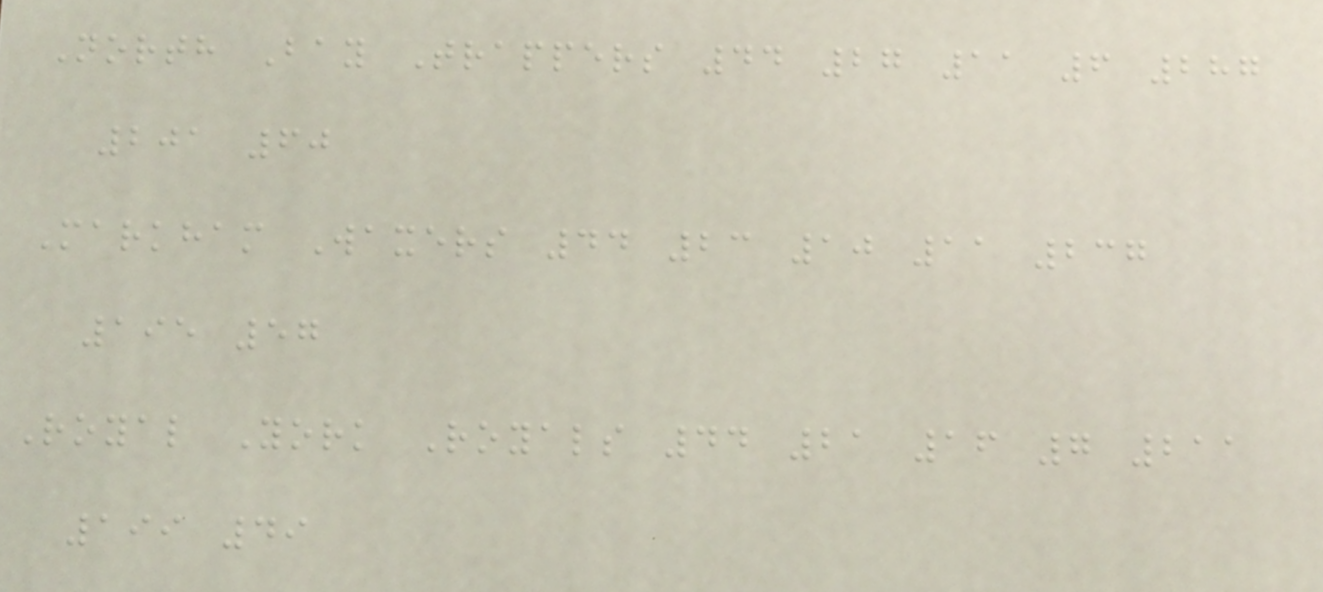North Bay Trappers 44 27 11 6 287
201 60
Markham Waxers 44 23 10 11 237
195 57
Royal York Royals 44 21 16 7 211
199 49
